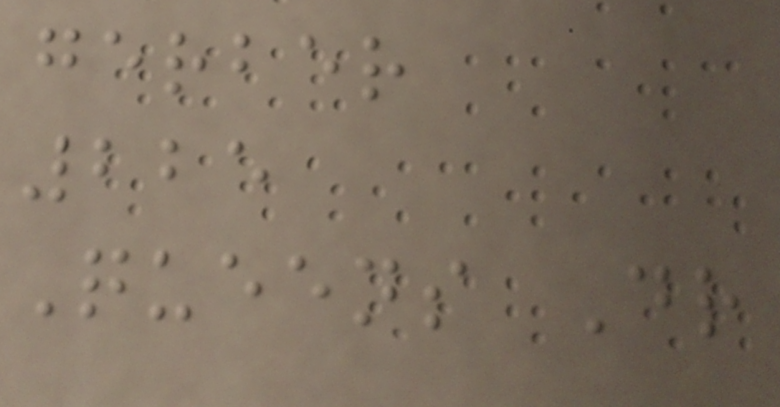gerber
225
Queens Dr
